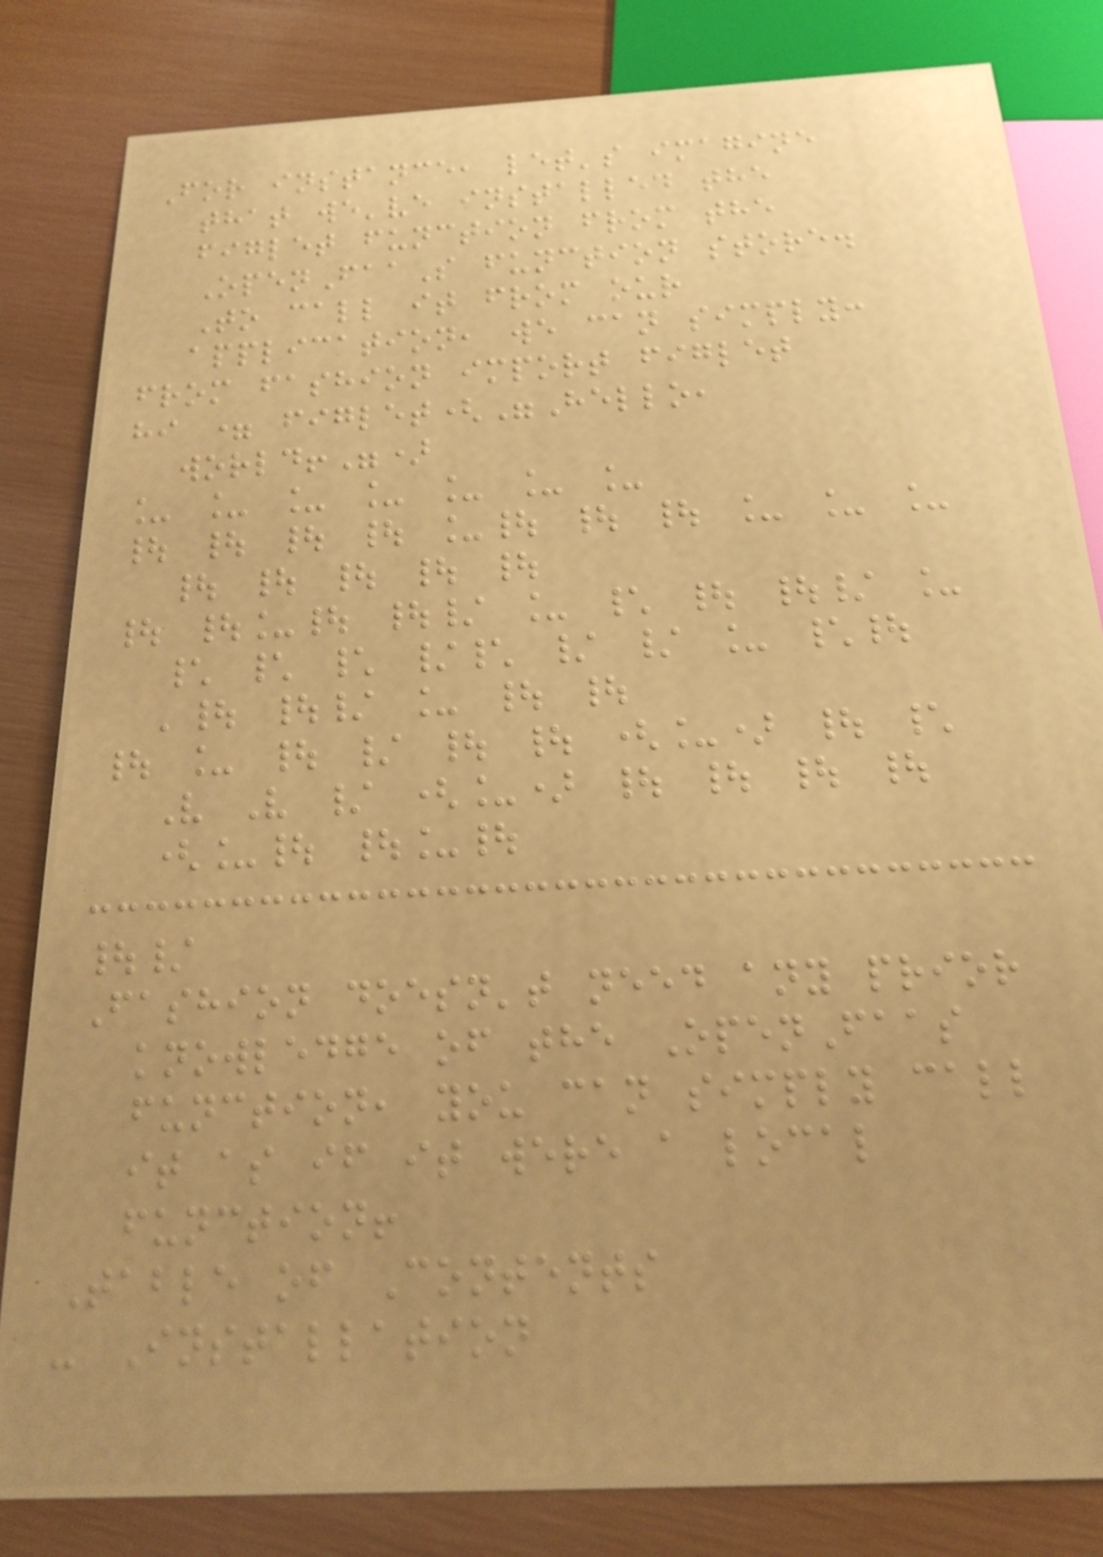For instance, let's imagine
that we've installed the
figlet function from the
OpenFaaS function store.
To call it from our
application, we can simply:
from fashion import figlet
hi = figlet("Hello,
world!")
_ _ _ _ _ _ _
| | | | _| | | _ _ _
| | | | |
| |_| |/ _ \ | |/ _
\ \ \ /\ / / _ \|
'| |/ _ | |
| _ | / | | (_) | \
V V / (_) | | | |
(_| |_|
|/
Fashion doesn't need any prior
knowledge of the OpenFaas
function, you can simply call
it as if it were a local
function!
Table of Contents
- Installation
